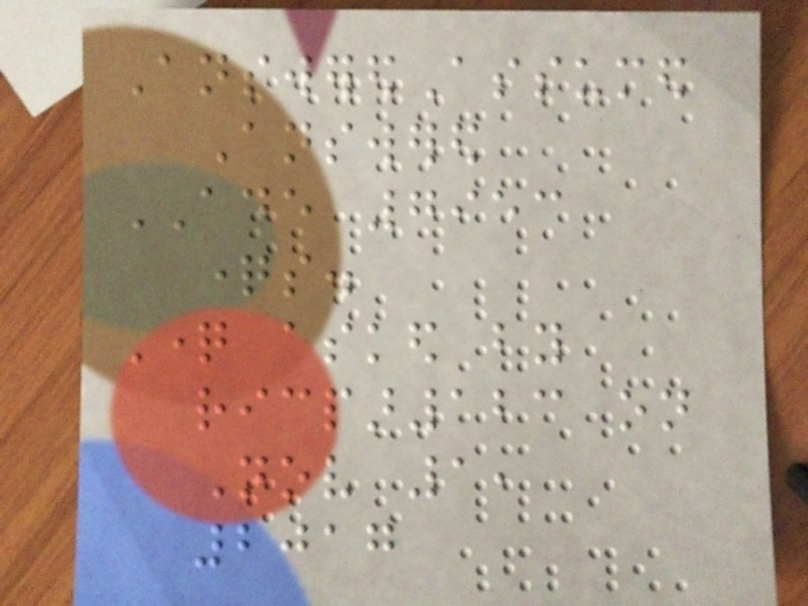AnsweredAssumed
Answered
ADE 7953
questions.
Question asked by
ricpar123 on
Nov 1,
2017
